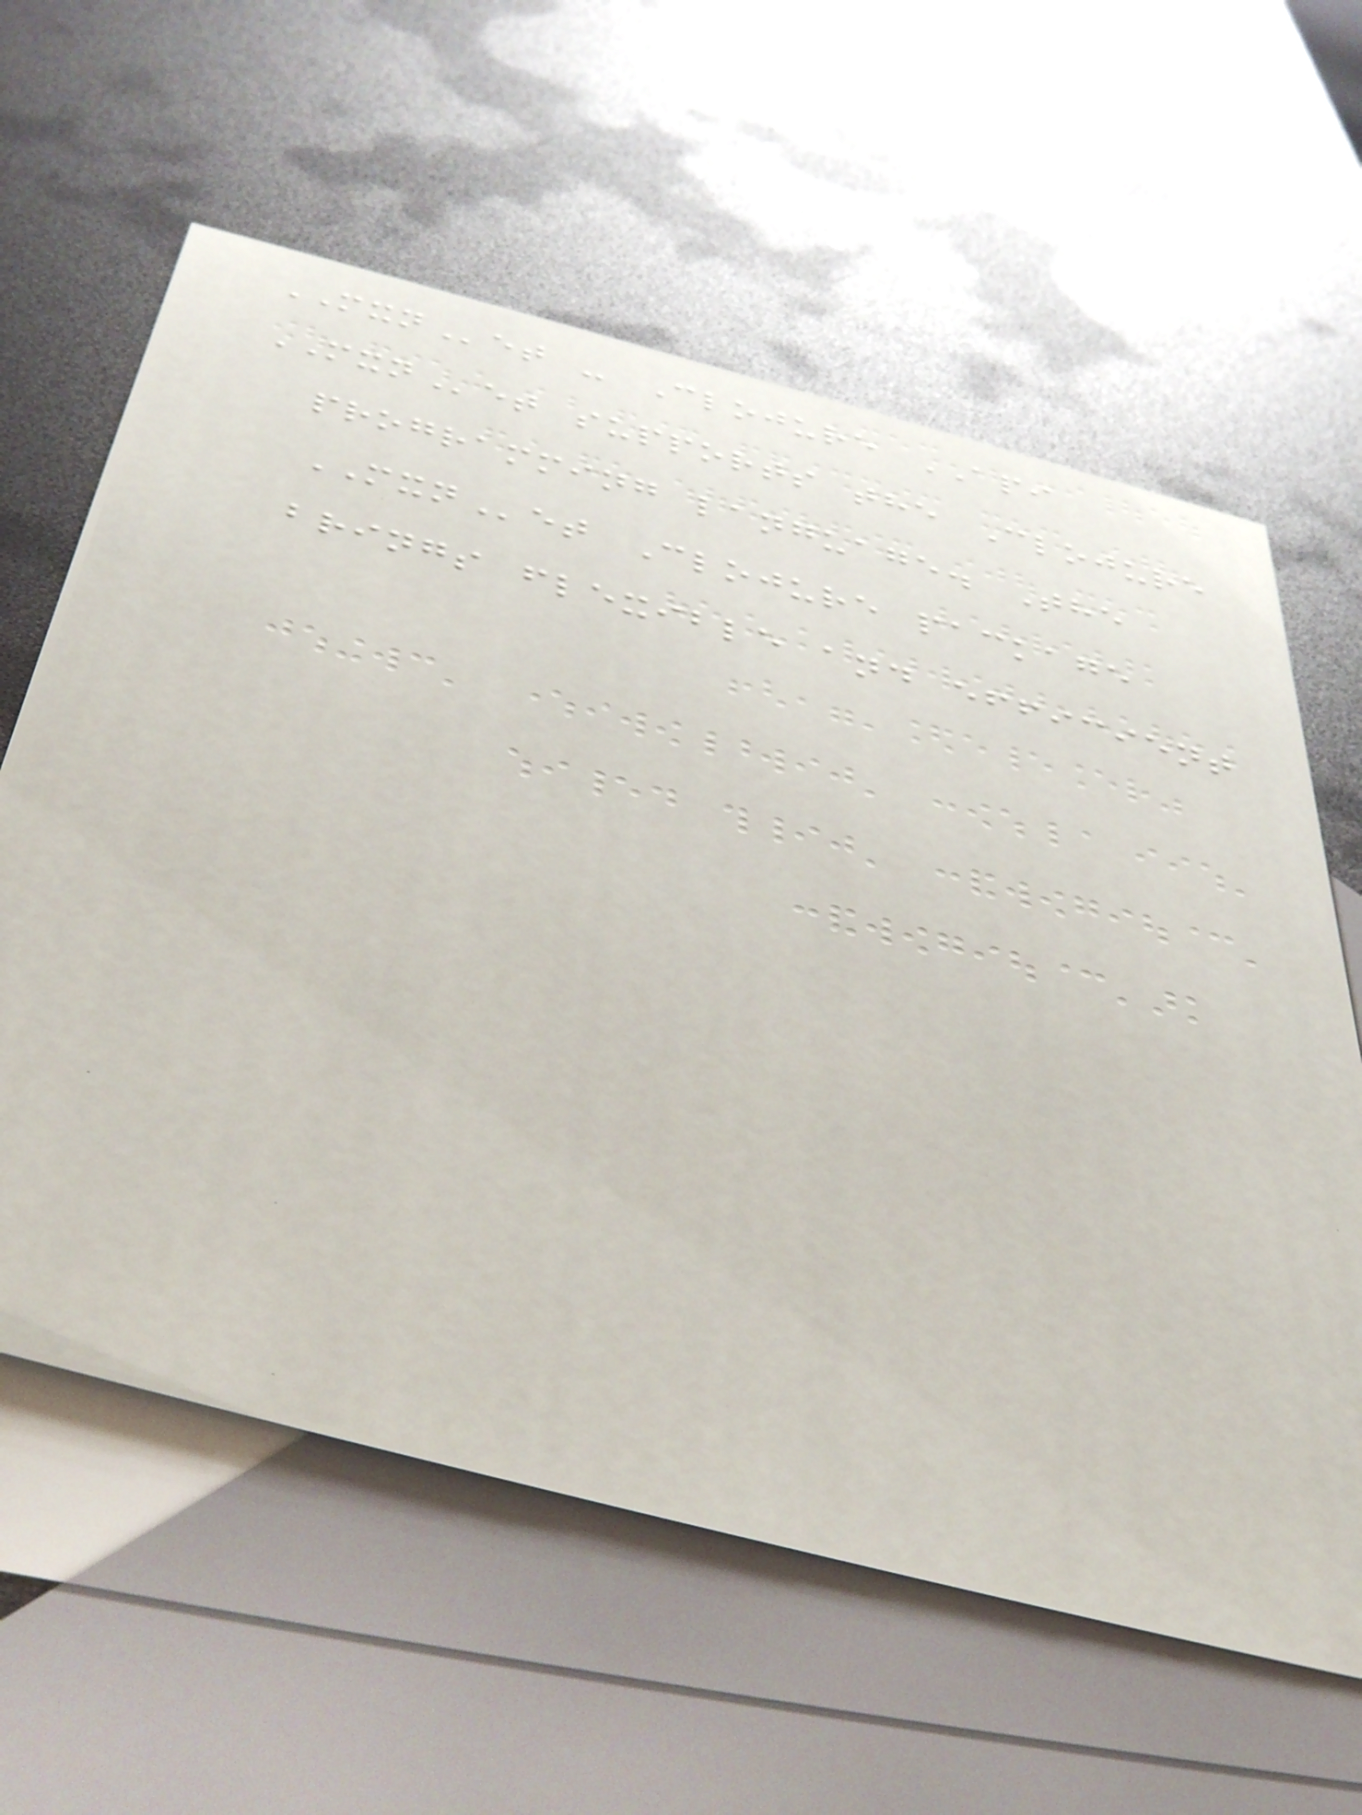MXNet - Clojure API
MXNet supports the Clojure
programming language. The
MXNet Clojure package
brings flexible and efficient
